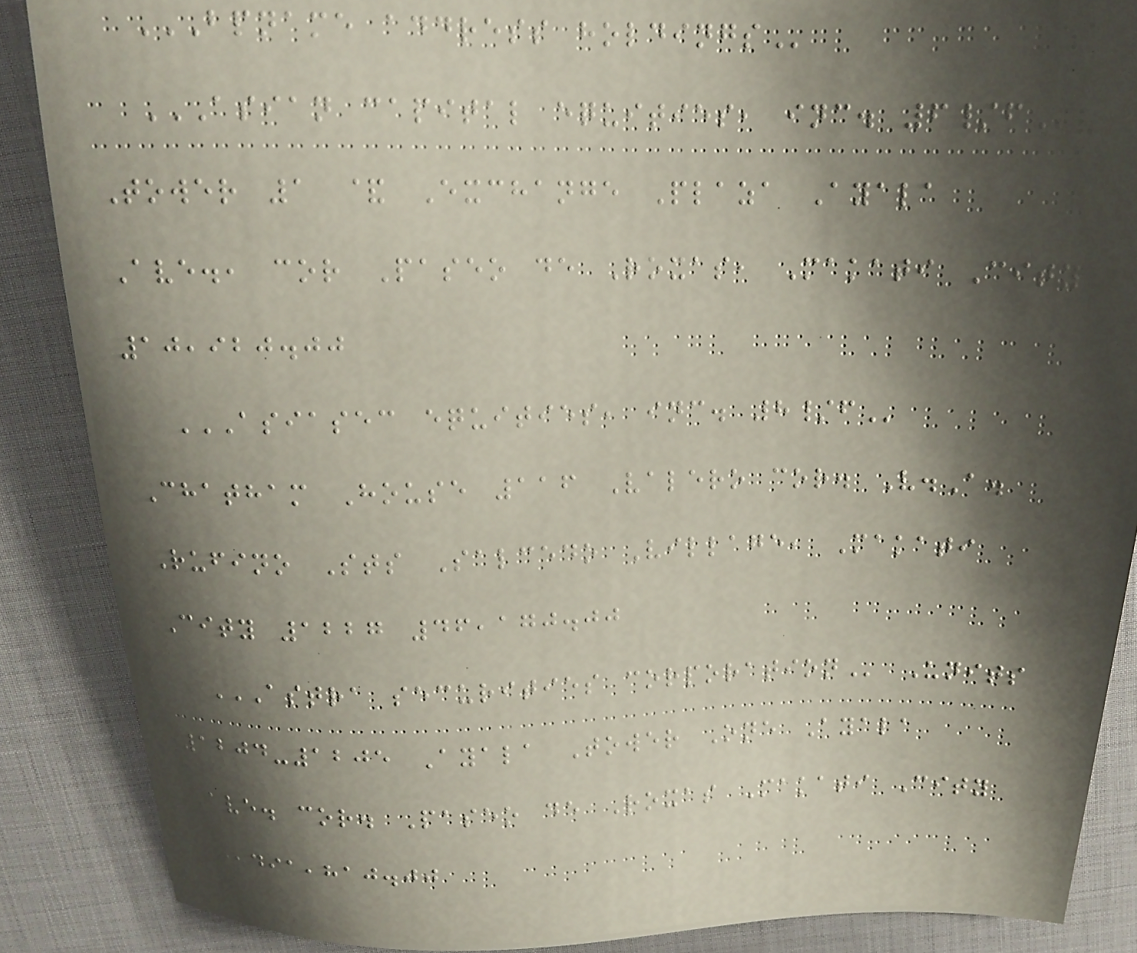BPNAME ADDRESS HOLDINGS
ASIAN CAPITAL EQUITIES, INC. 6/F
Tower 1 & Exchange Plaza Ayala
Ave., cor Paseo de Roxas, Makati City
10,920.00
ASIASEC EQUITIES, INC. 8/F
Chatham House 116 Valero cor. V.A.
Rufino Sts Salcedo Village, Makati
City 1227 46,170.00
ASTRA SECURITIES CORPORATION Units
1204-1205 Ayala Tower One Ayala
Ave. cor. Paseo de Roxas Makati City
5,491,810.00
